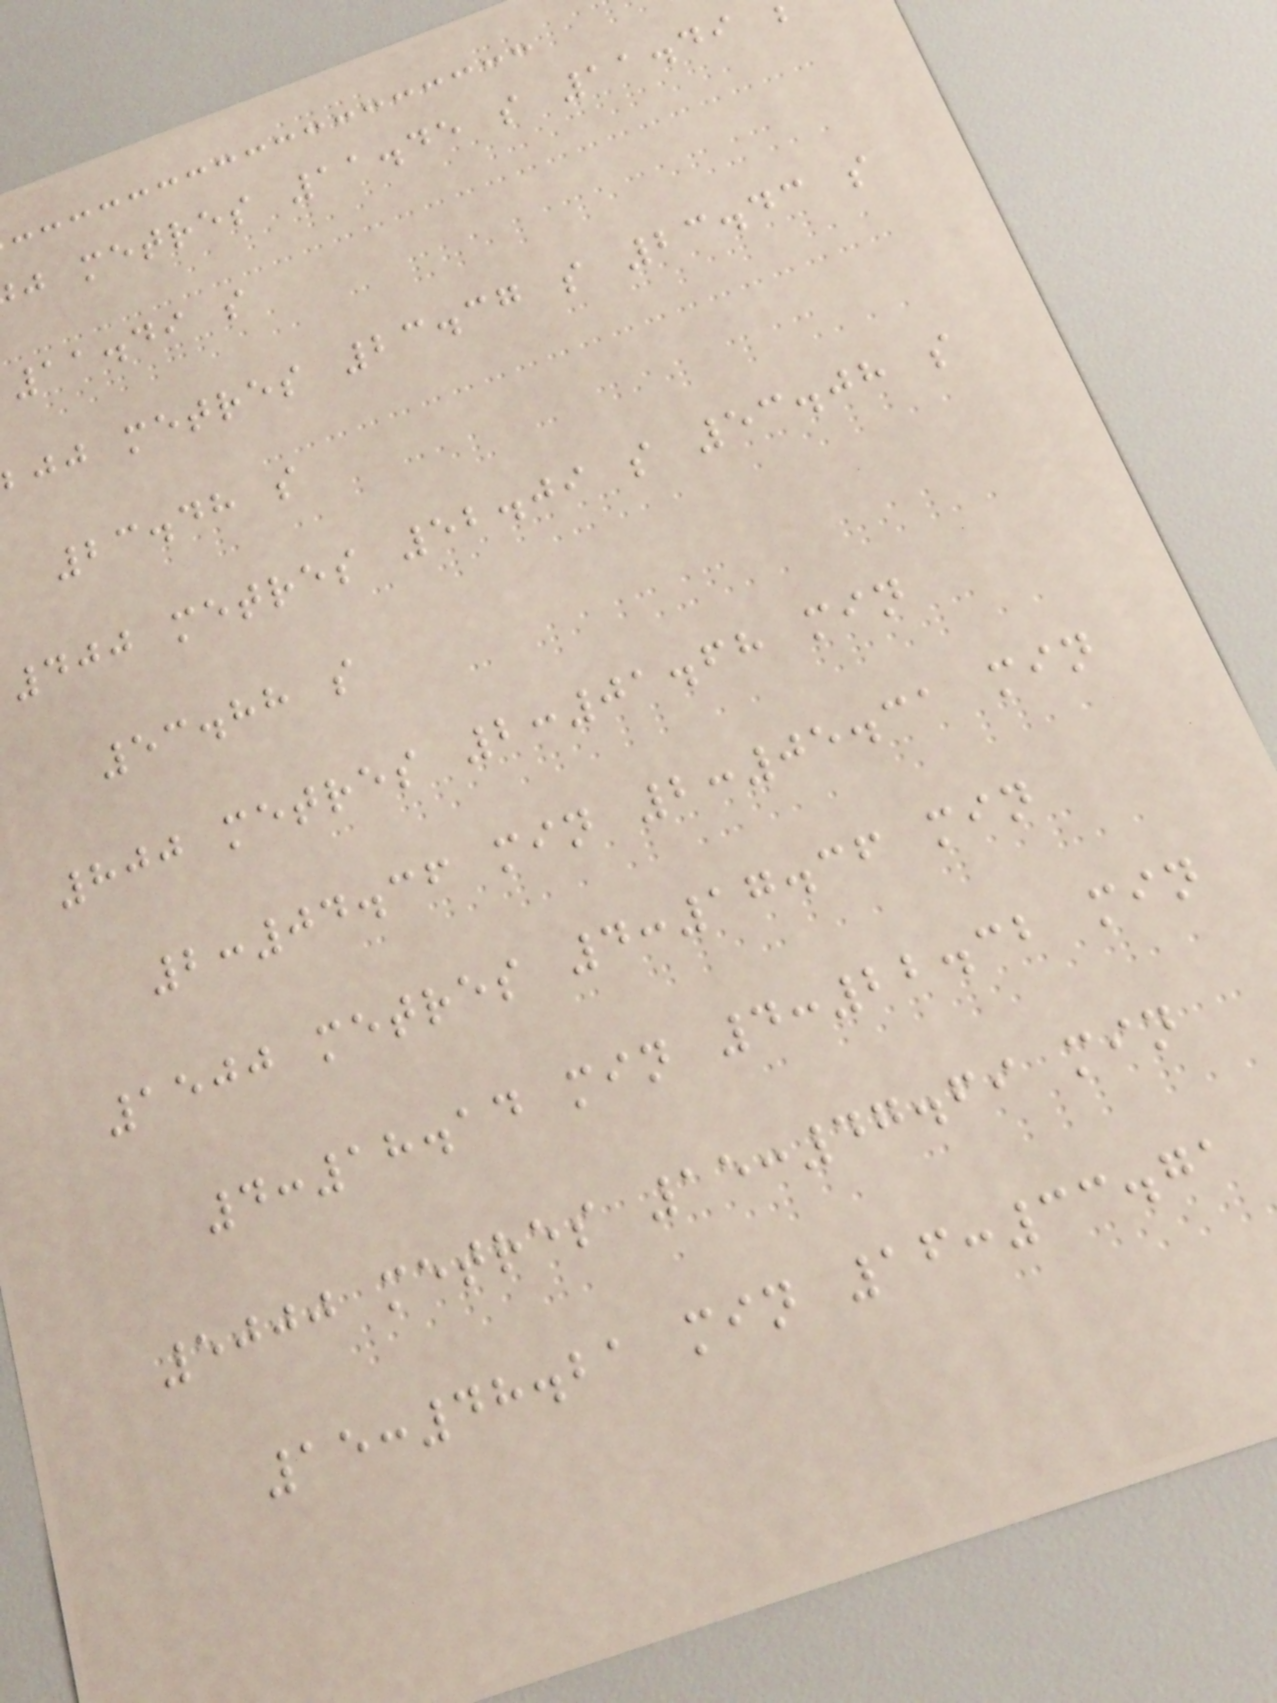j metres 11.45 s 11.49
11.49 s
bjj metres 23.37 s 23.43 s
23.48 s
400 metres 52.09 s 53.08 s
53.88 s
800 metres 2:01.68 min
2:04.36 min 2:05.31 min
1500 metres 4:17.36 min
4:18.14 min 4:22.32 min
5000 metres 15:47.69 min
15:48.21 min 16:33.71
